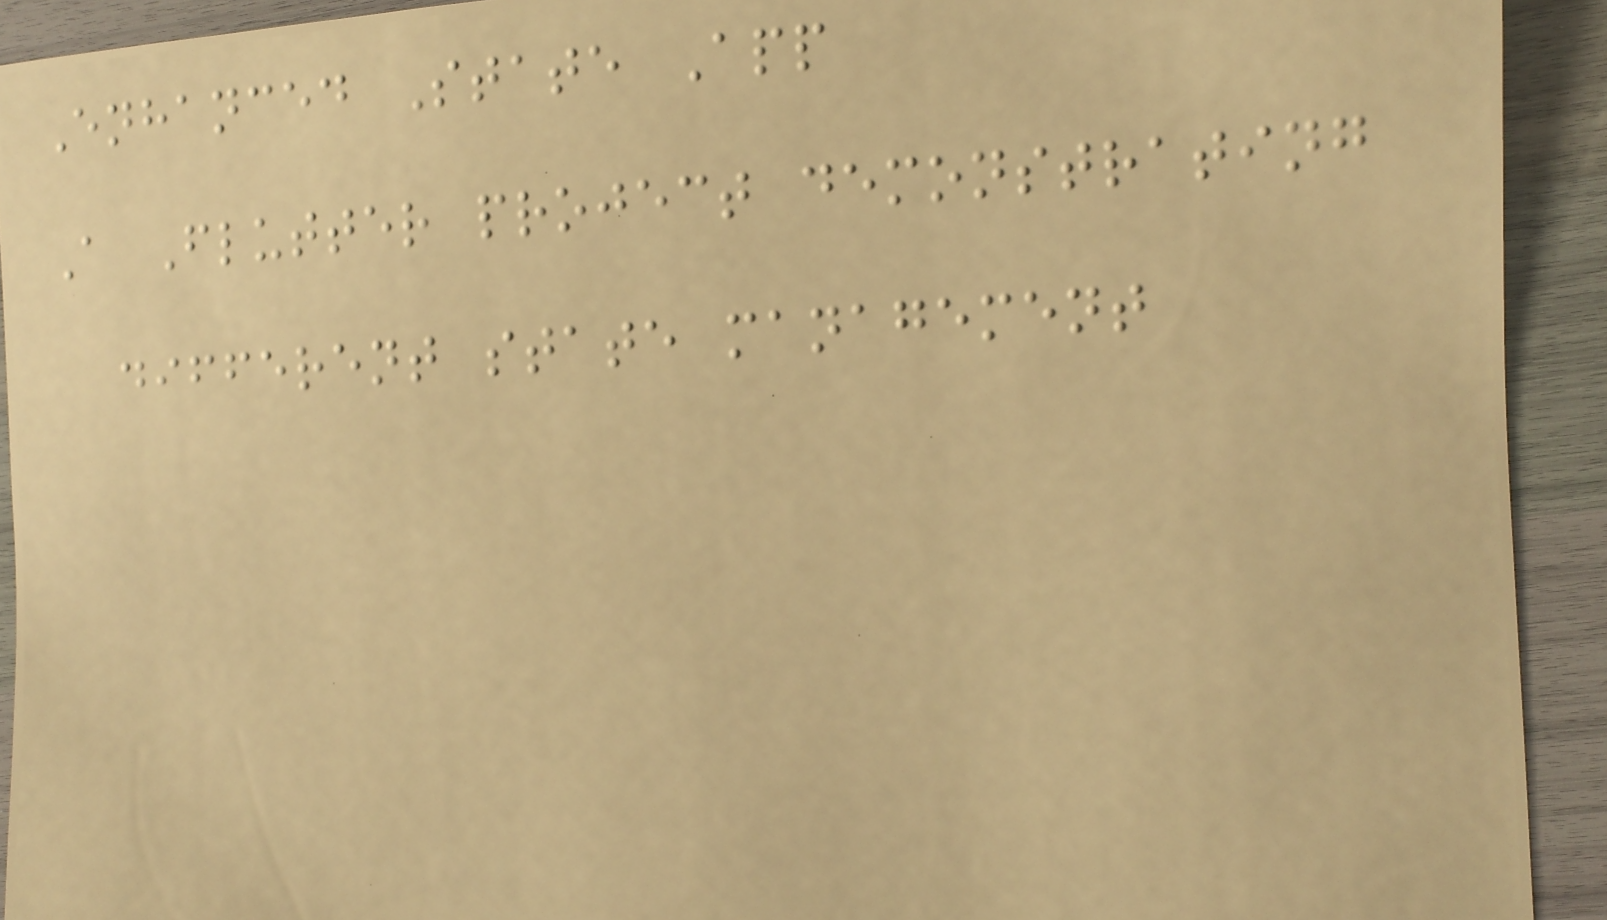Enhanced State App
A Flutter project demonstrating
different state management
